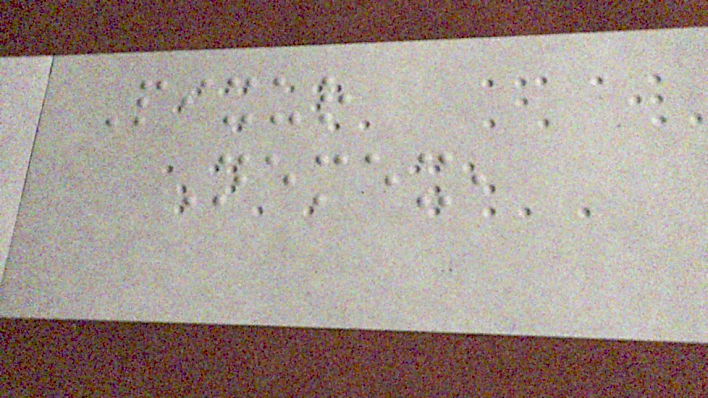Pixur
Nemex,
